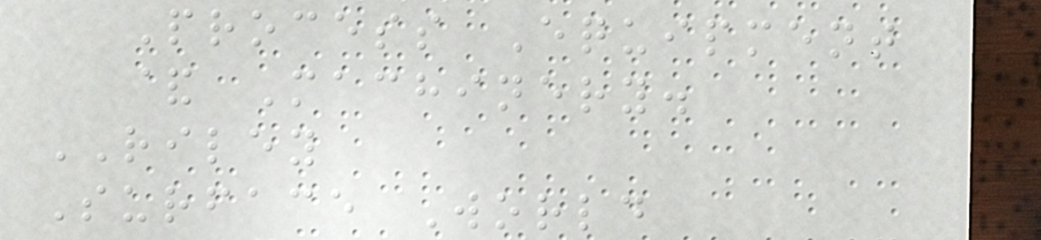Process Equipment
& Machinery.
RILEY
Surface World
